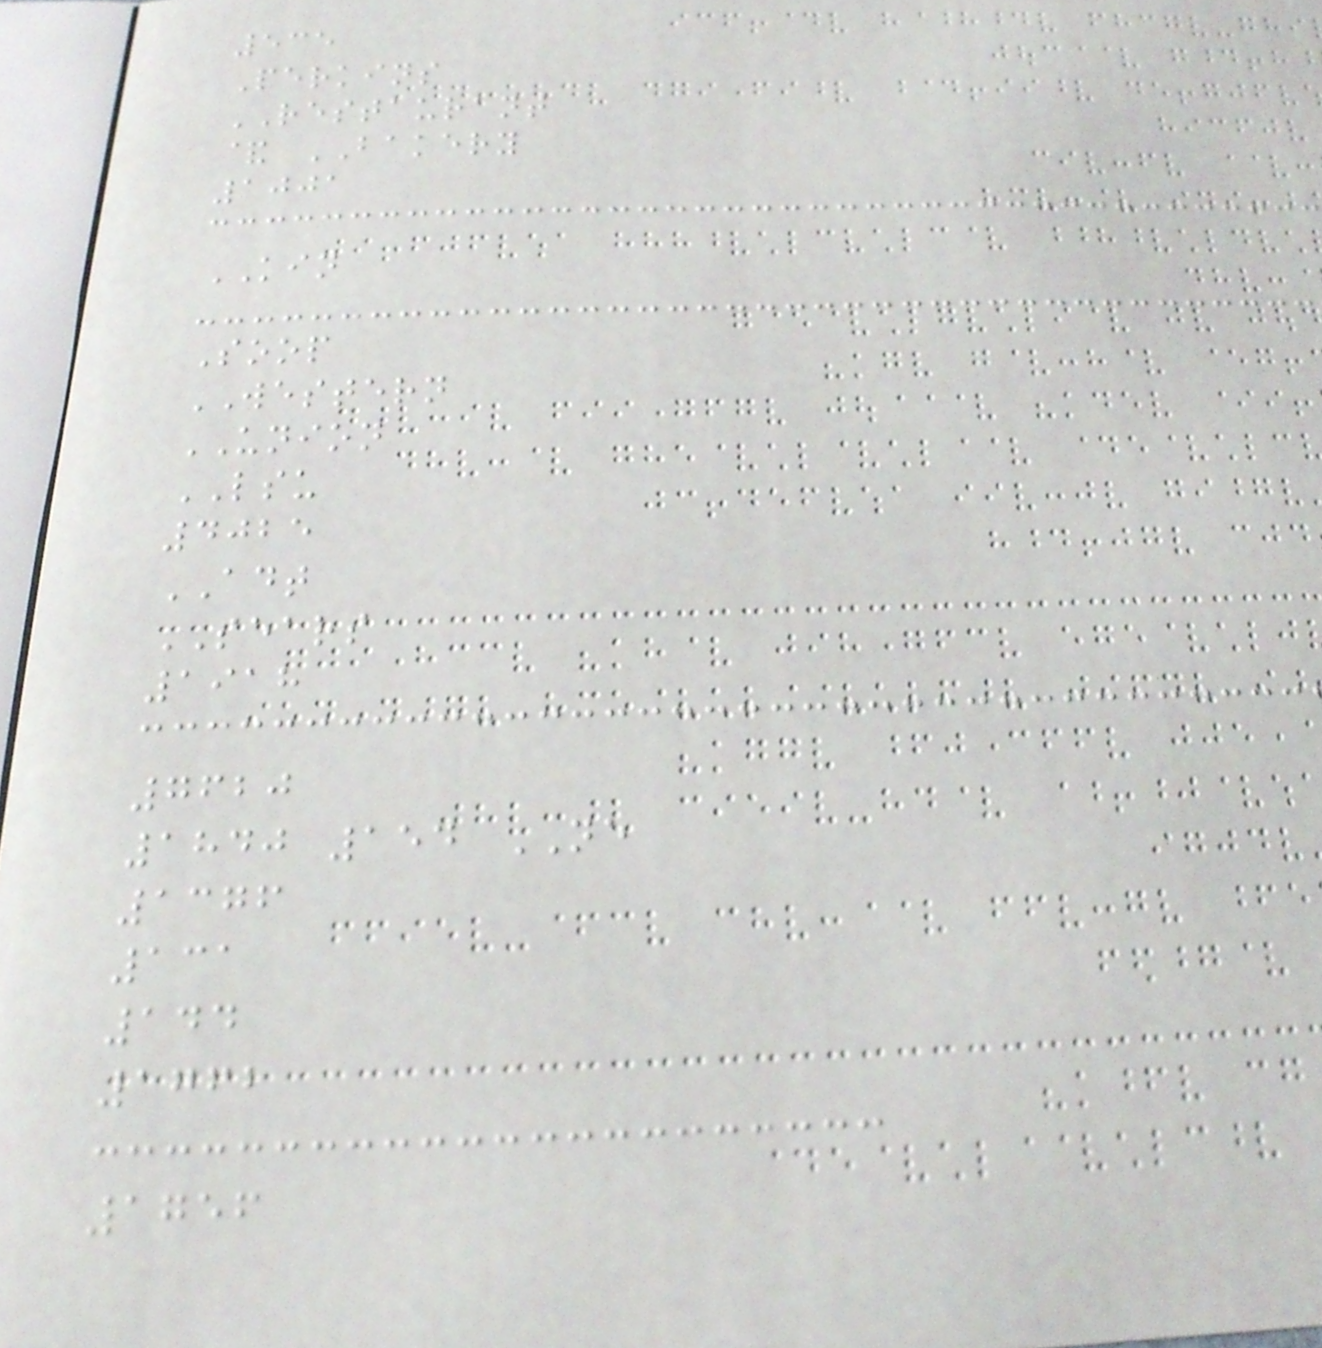535
Perkins
RESTAURANT
& BAKERY
1001
KIN
Soop
WESTERN
UNION
LSU
4025
ADT
SEARS
1918
7620
1840 154 NE
1376
131
144
1762
1756
